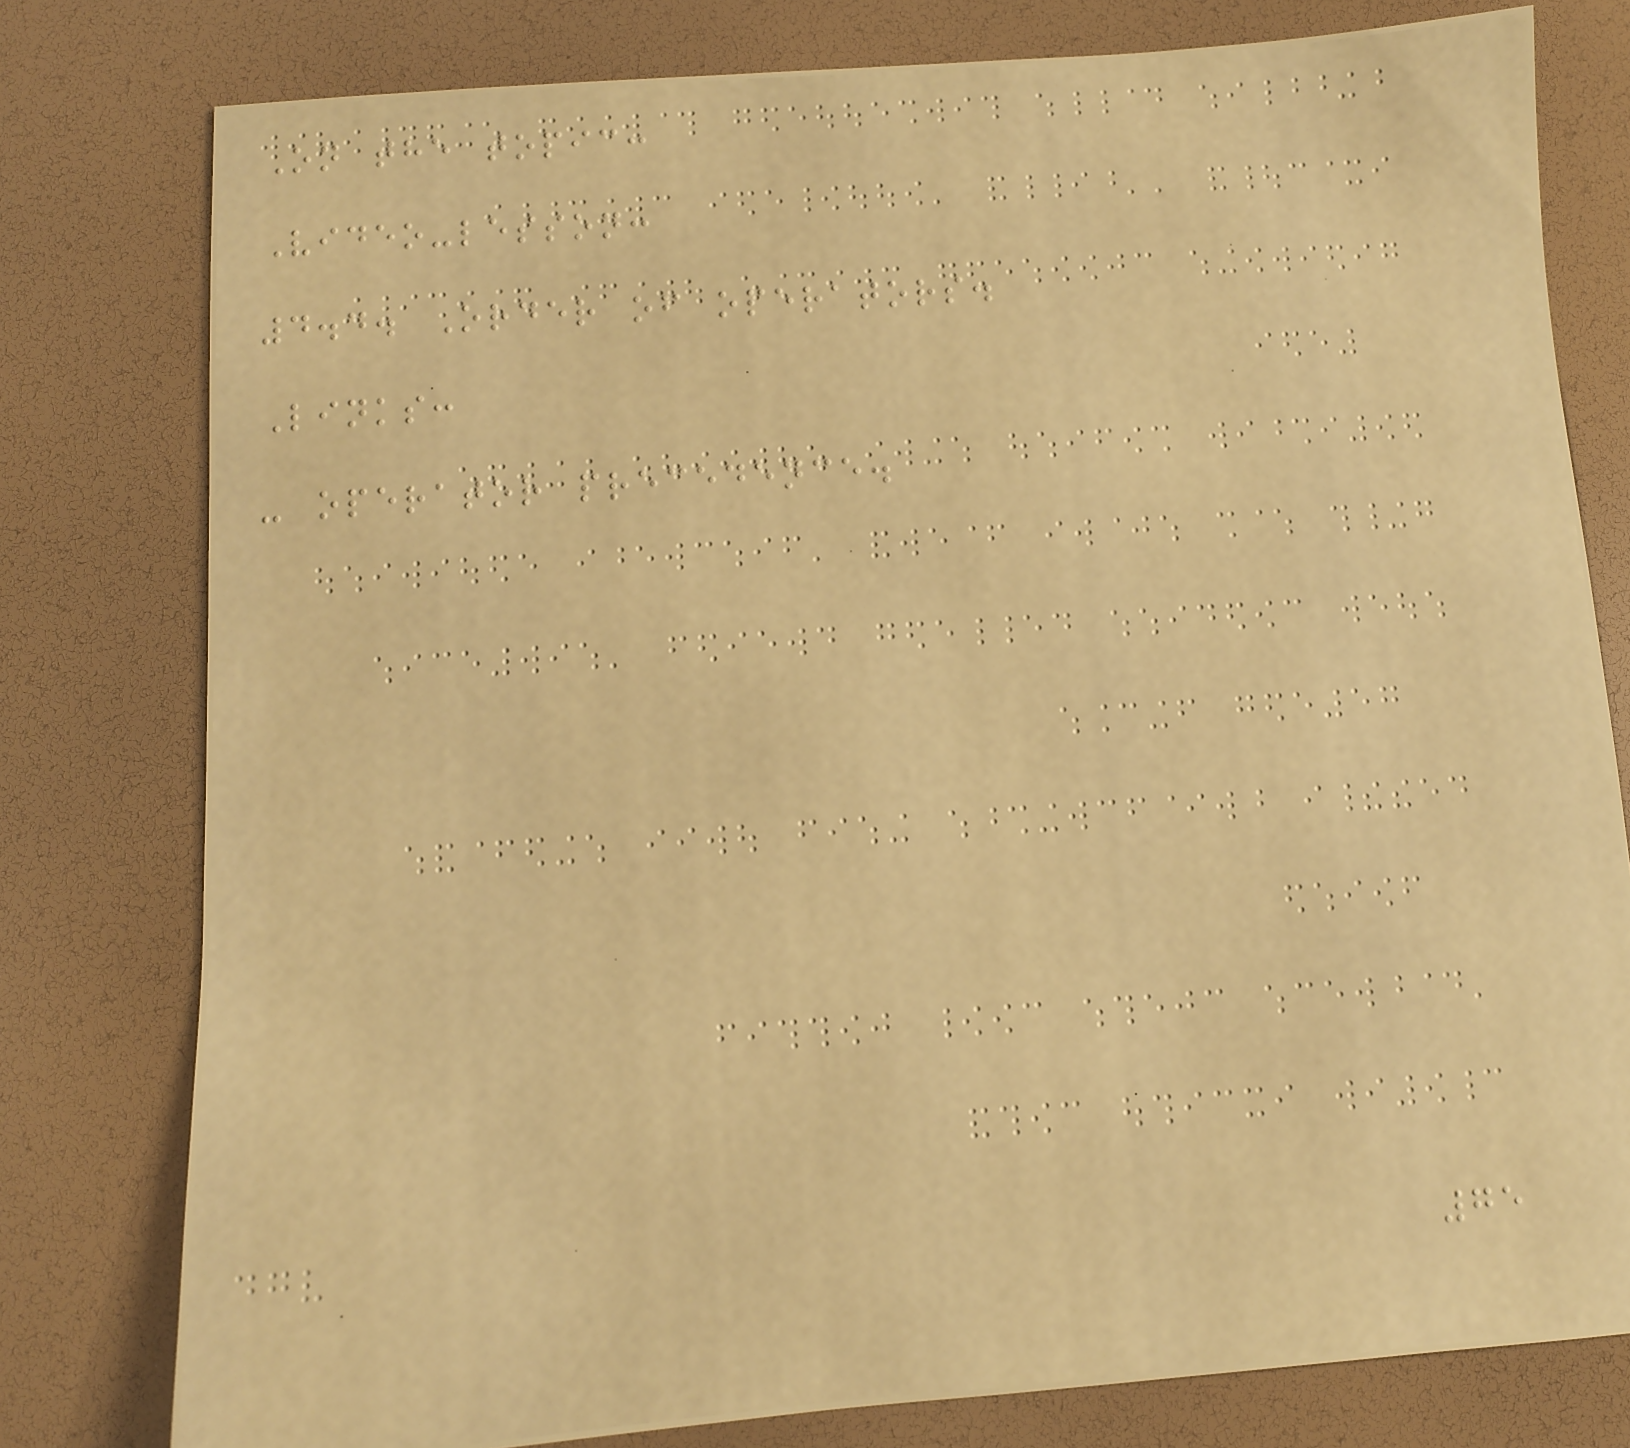On the topic:
Video-lesson:
4.4. Order of operators.
Links:
- operator precedence.
75
